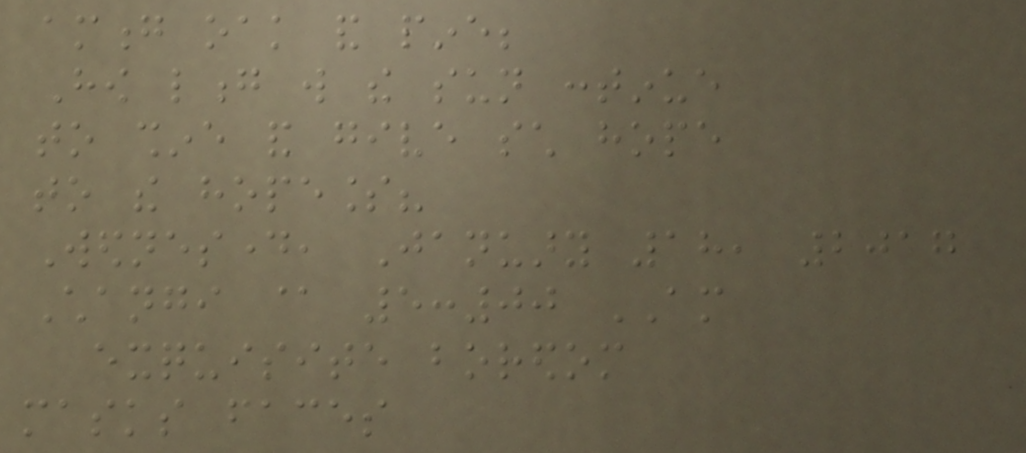among oak and pine;
How long will the sun continue
to shine and give such hope
to the hopeless?
Wednesday, January 18, 2017
Changi @ 5:00 AM
exquisite boredom
masks faces
